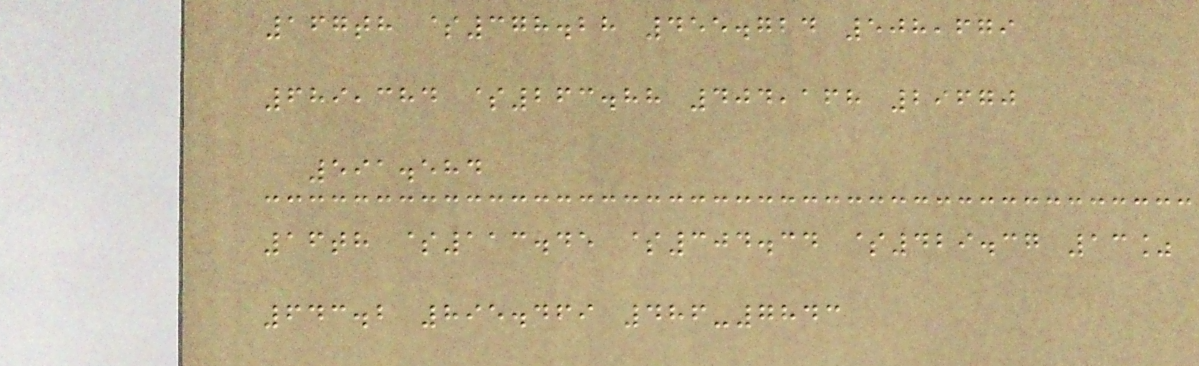167th $378.28 455.724 508,679
689,384 $263.88 404,168 29670
591.584
16th $113.45 $304.34 $429.37 13%
643.2 895.469 486-7843
